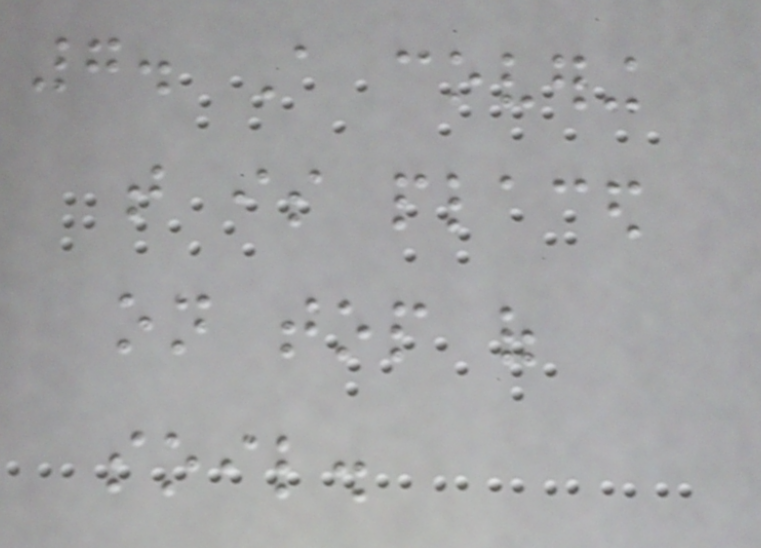7. A covering
that is placed
on top of
soil.
